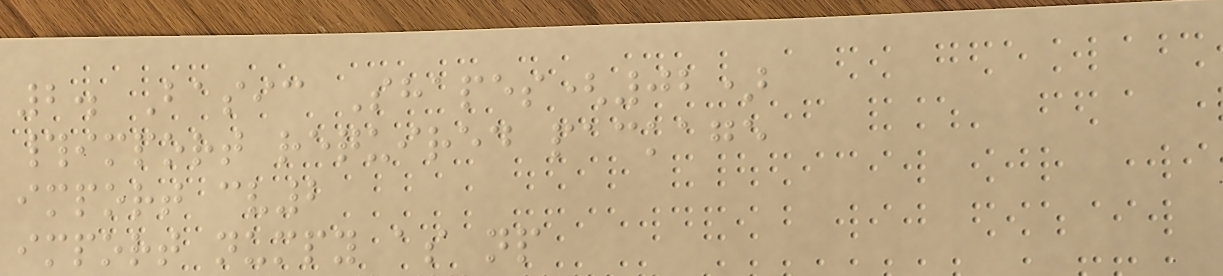2. Basic Shapes(02)
#import required package
import cv2
import numpy as np
